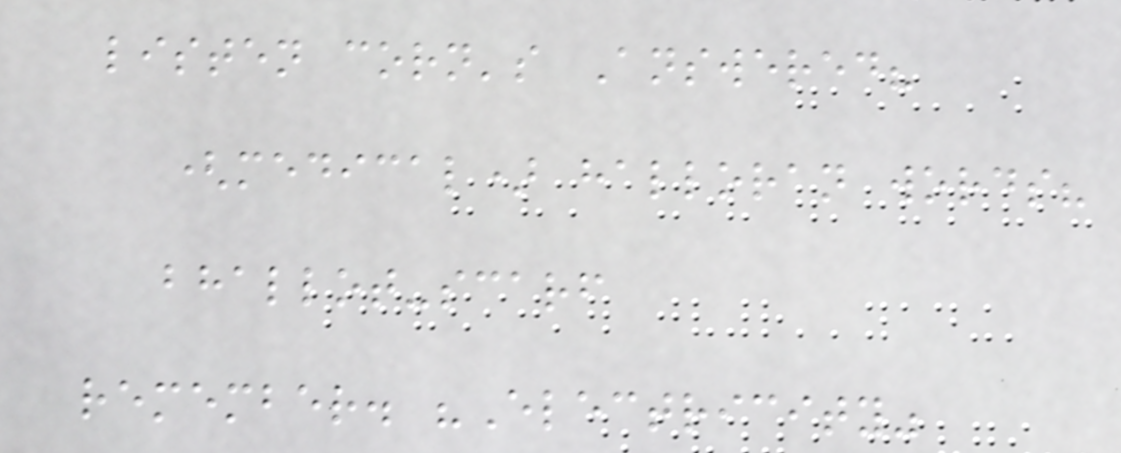listen corn's Answered?
(medical) halloran words?
bhallot-scarf
remember. "Electricity"
